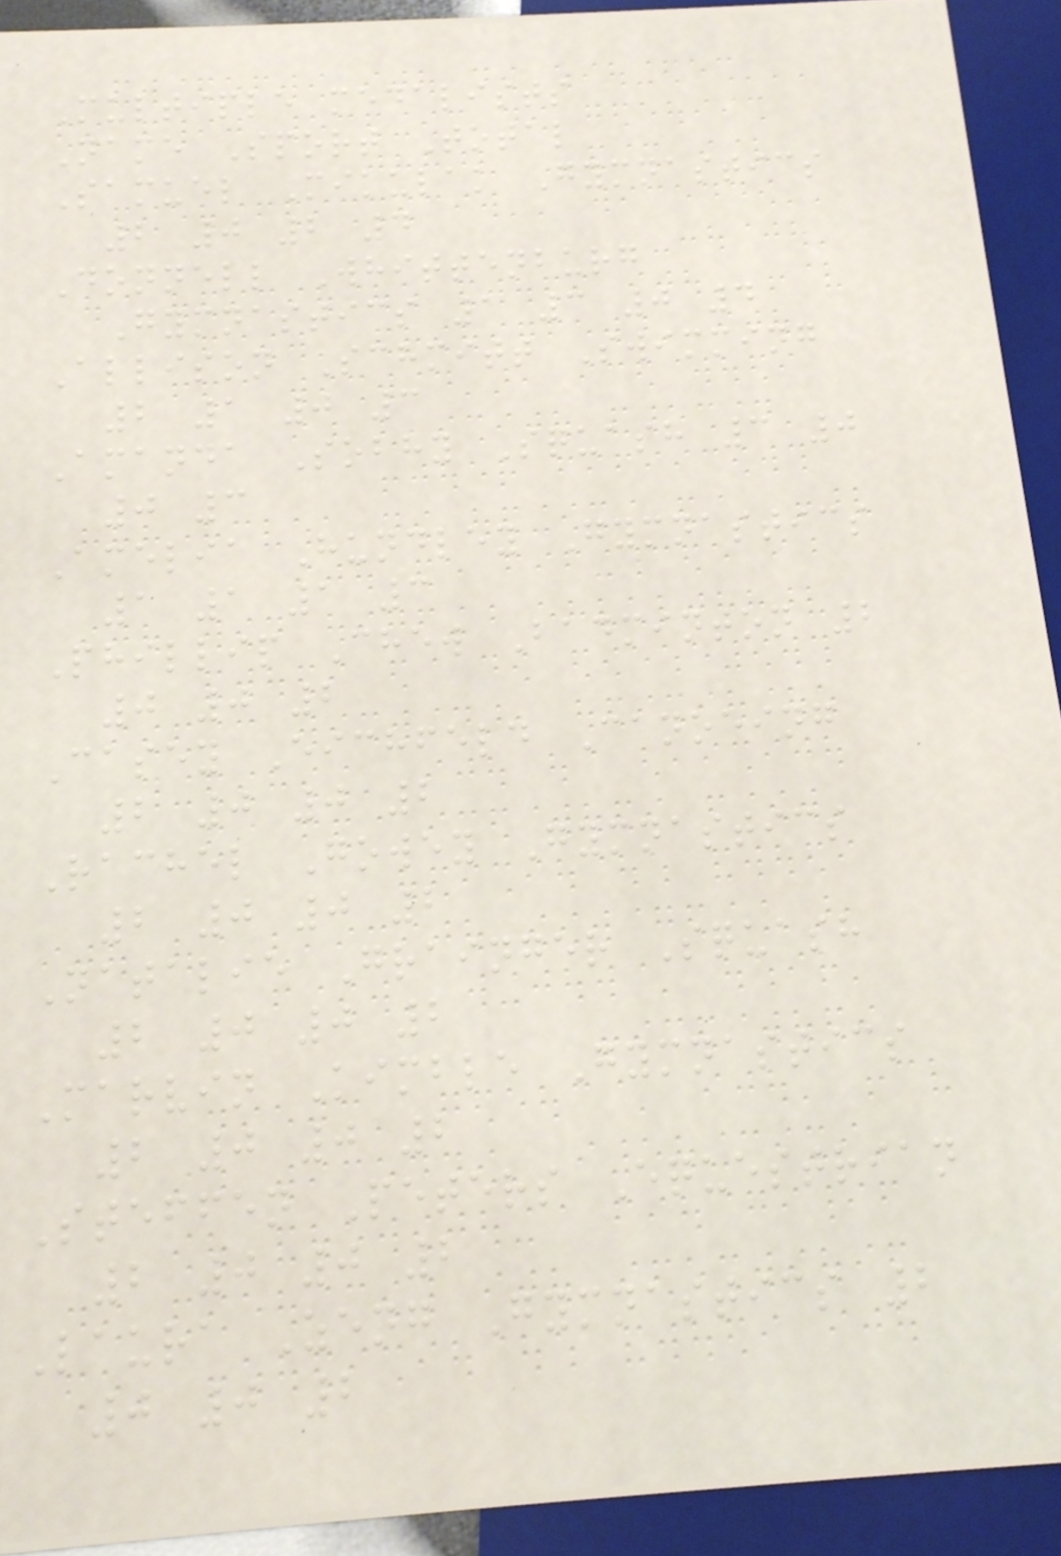Multiple medalists
Name Sport Total
Samuel Mikulak Gymnastics
2 0 2 4
Donnell Whittenburg
Gymnastics 1 3 0 4
Allison Schmitt Swimming
2 1 0 3
Amanda Sobhy Squash 3 0
0 3
Amelia Hundley Gymnastics
1 1 1 3
Phillip Chew Badminton 2
0 0 2
Casey Eichfeld Canoeing
2 0 0 2
Rachel Gowey Gymnastics
2 0 0 2
Natalie Grainger Squash
2 0 0 2
Marvin Kimble Gymnastics
2 0 0 2
Steffen Peters Equestrian
2 0 0 2
Laura Zeng Gymnastics 2
0 0 2
